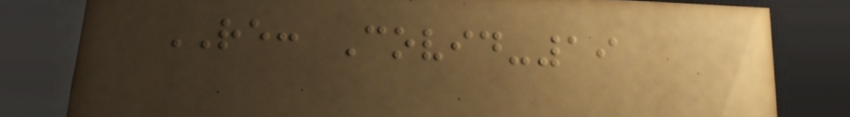RE: Covid-19
